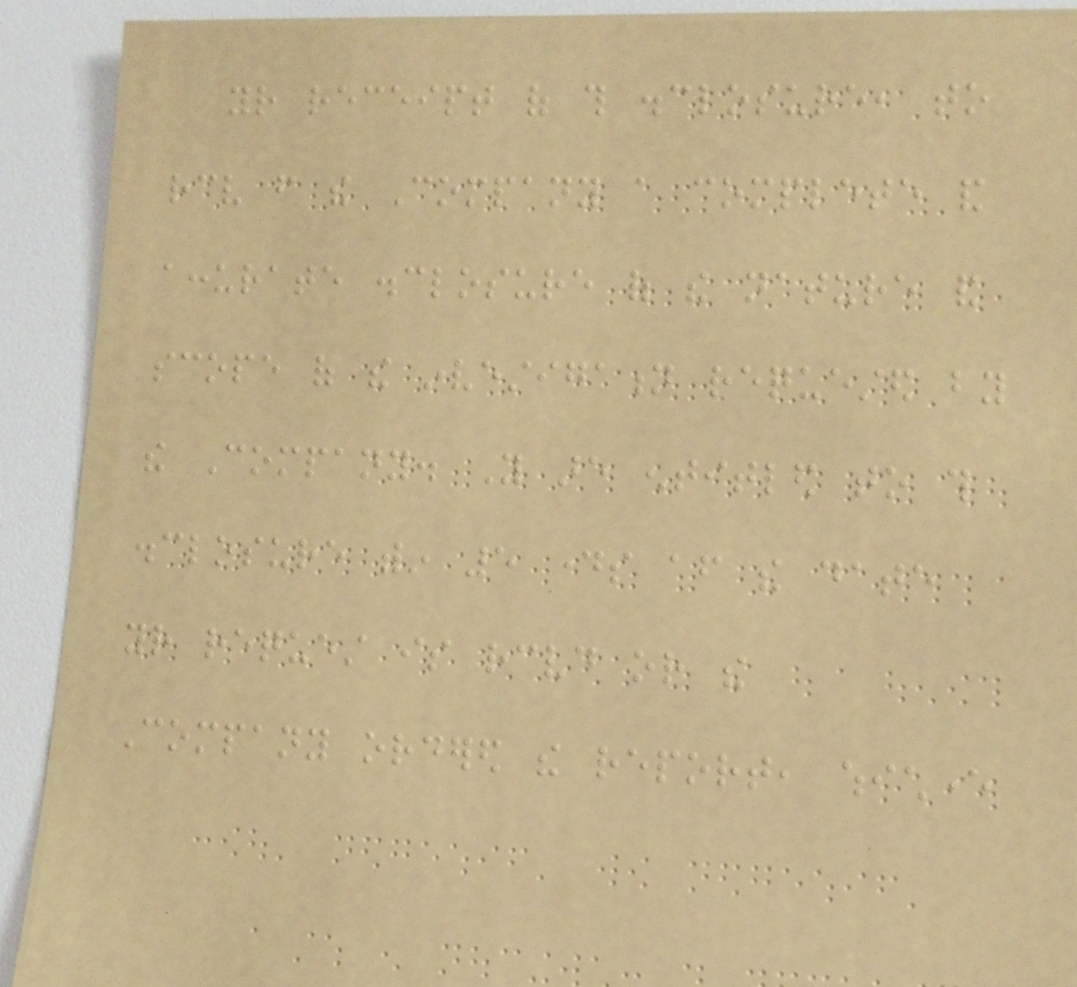your receipt of this disclosure, to
receive from the Company a complete and
accurate disclosure of the nature and
scope of the investigation requested by
the Company. You are entitled to this
disclosure within 5 days after the date
your request is received or the
Company ordered the report, whichever
